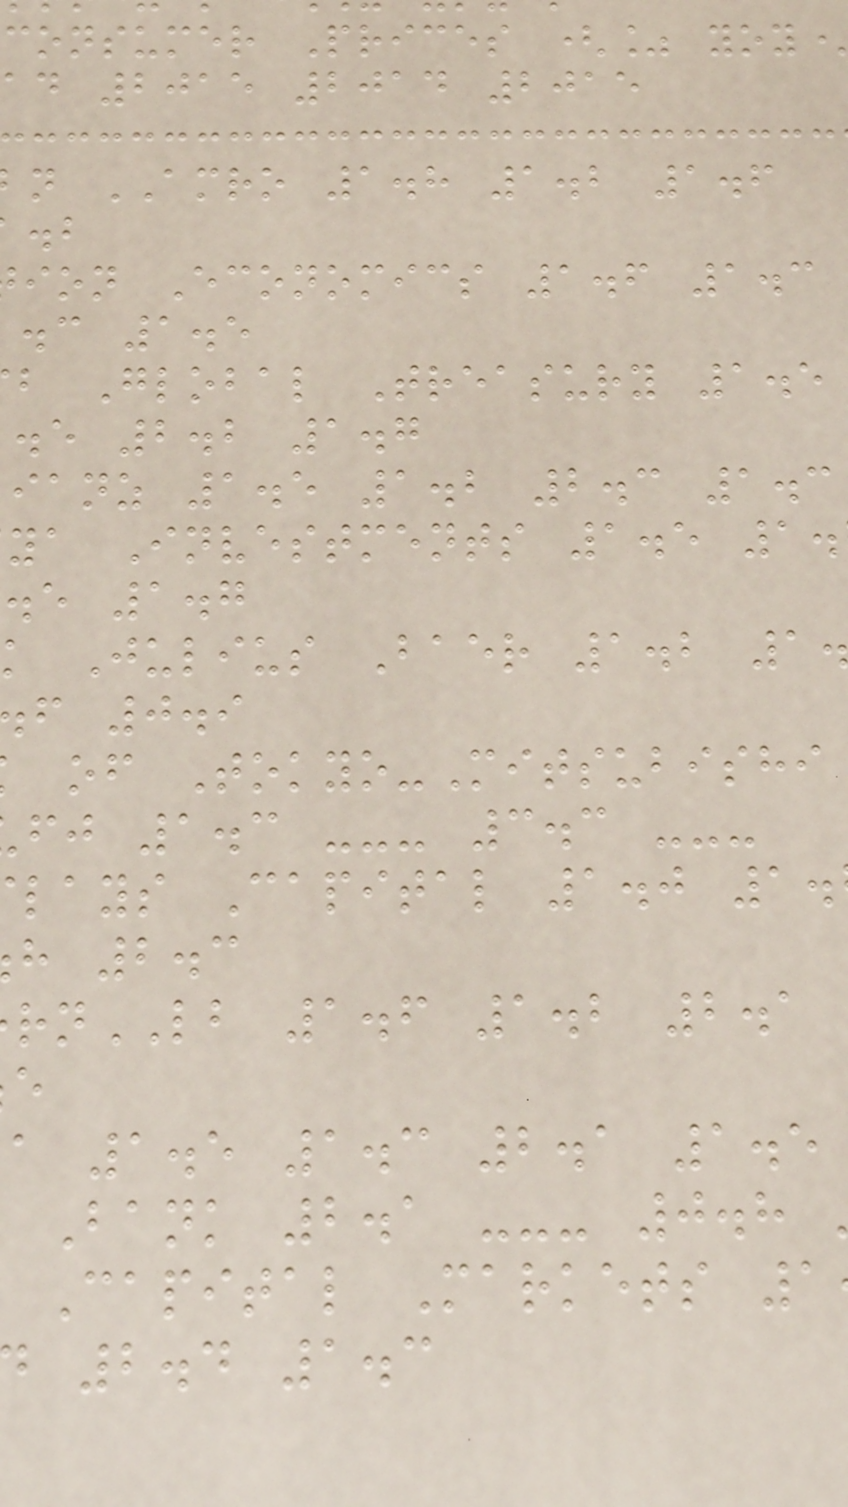consumer Prices (% yoy
ad 2015 2014 2015
n AMRO 1.8 1.2 1.6
ion Economics 1.6 1.3
.c 1.5
b Global Treasury 1.5
.e 2.2 1.7
ianz 1.5 1.2 2.3 1.3
ya Investments 1.5 1.
.e 1.7
k Julius Baer 1.2 1
f 0.9
of Tokyo-Mitsubishi
fj 1.3 --- 3.3 ---
lays Capital 1.0 1.
h 2.3
rnLB 1.6 1.2 2.1
a 1.5 1.3 2.1 1.5
Bank 2.1 --- 0.8
Capital Markets 1
2.4 1.3
